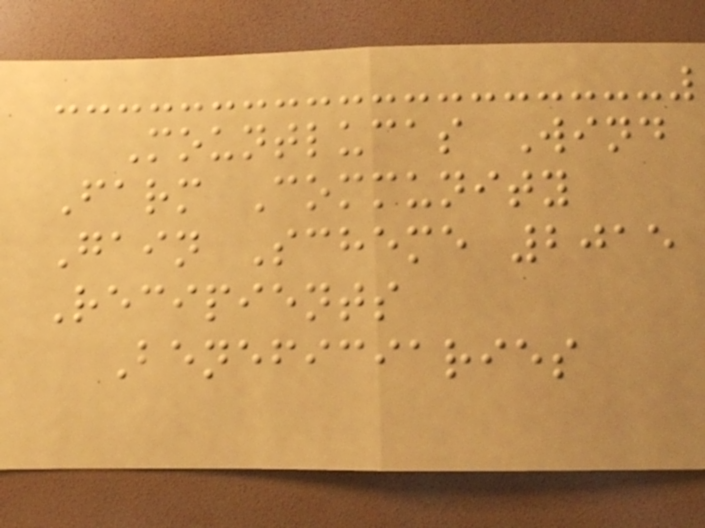Mountlucas Wind
Farm Community
Gain Scheme 2015
Recipients
Beneficiaries
